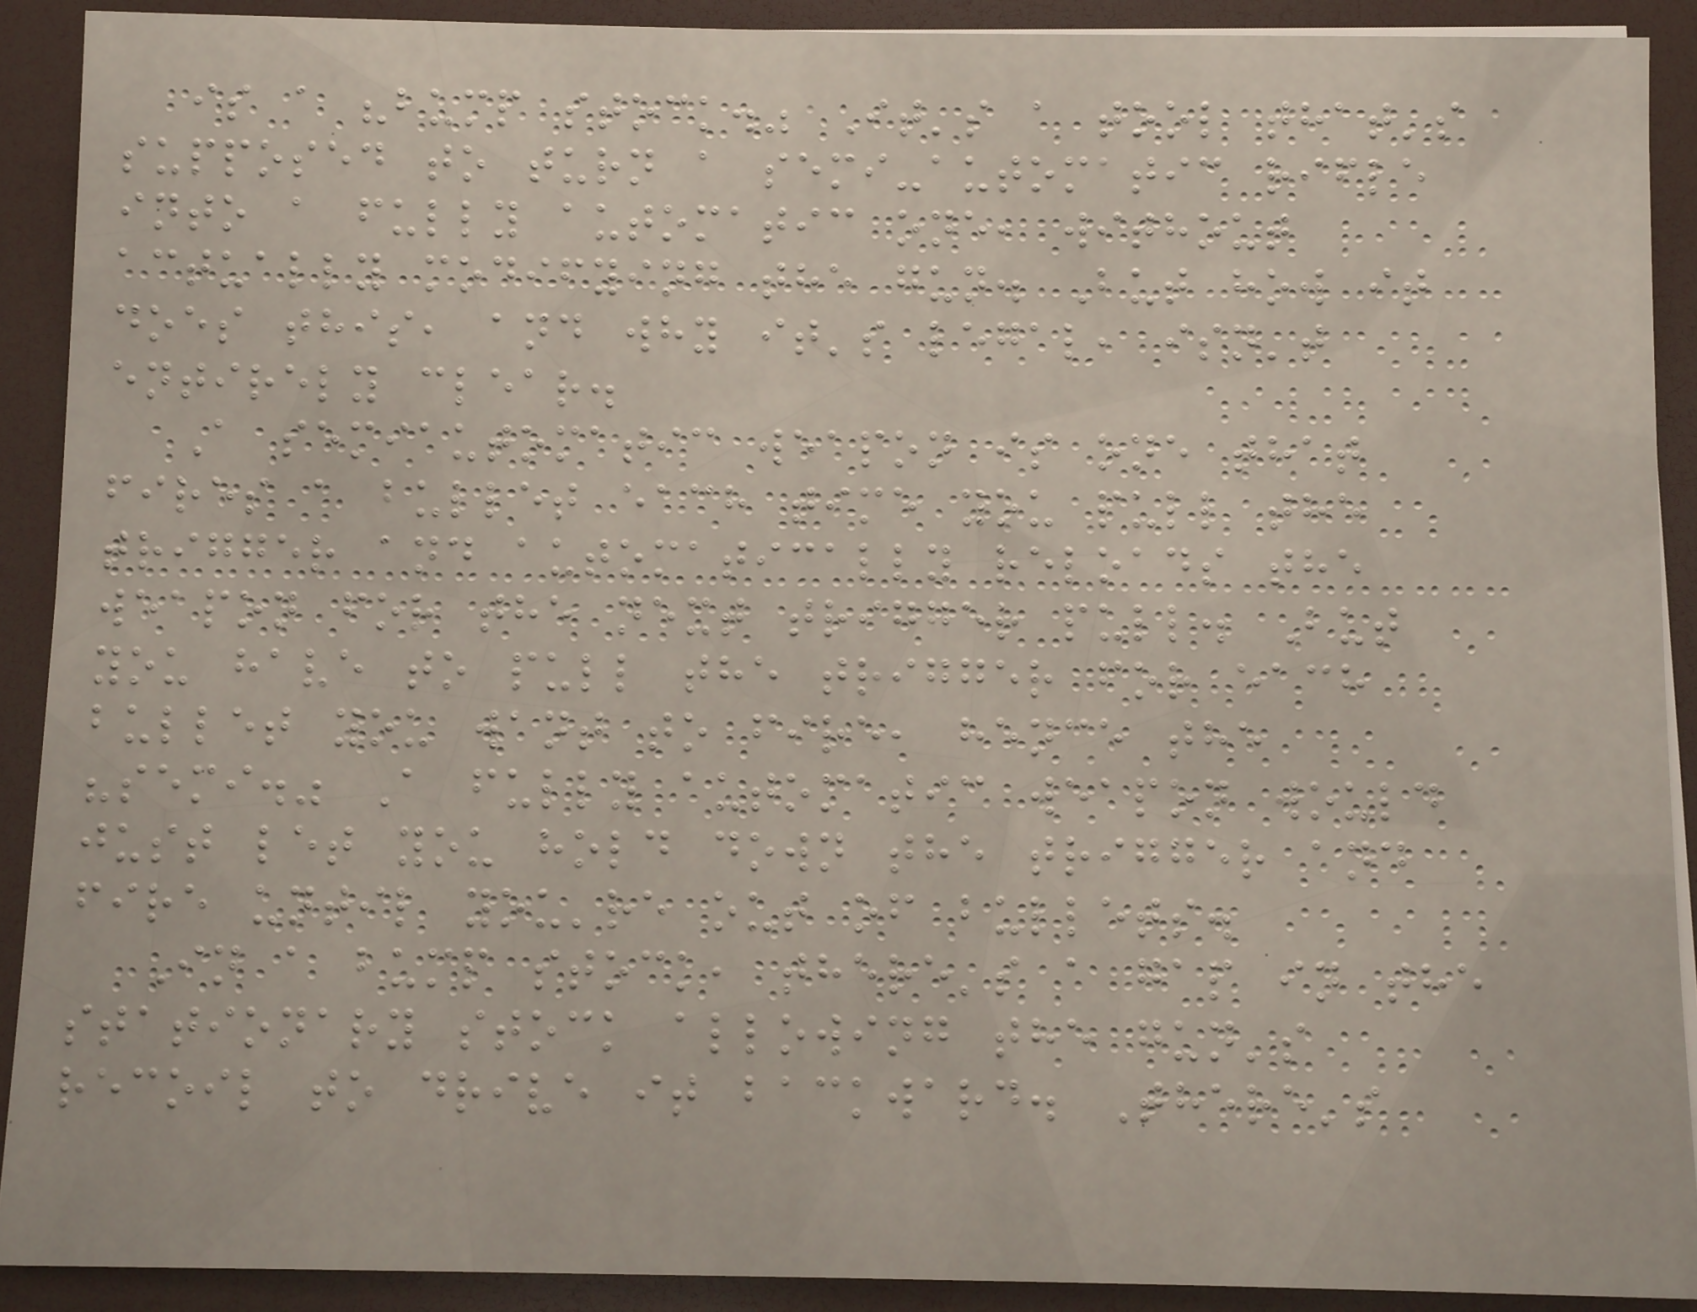is a "bump stock." It's a tool that's
supposed to turn a semi-automatic rifle
into a fully automatic one, without
actually modifying the gun. But how it
does this, and why it's legal, isn't
entirely clear.
A semiautomatic weapon is one that
fires a bullet each time you pull the
trigger and automatically reloads the
weapon for the next trigger pull. But
you have to pull the trigger for each
bullet you want to fire, hence the
"semi." A fully automatic weapon would
just let you hold down the trigger and
fire until you're out of bullets.
In a bump stock, there's a gap in the
stationary stock allowing the gun's
recoil to drive it backward. There's
